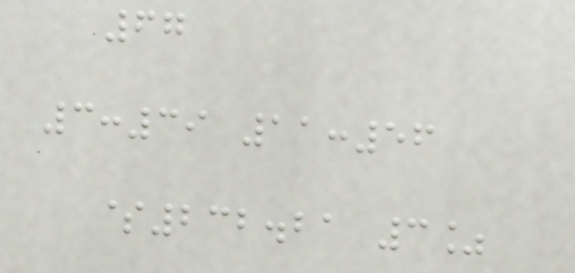67
3:39 11:56
$232.21 3%
